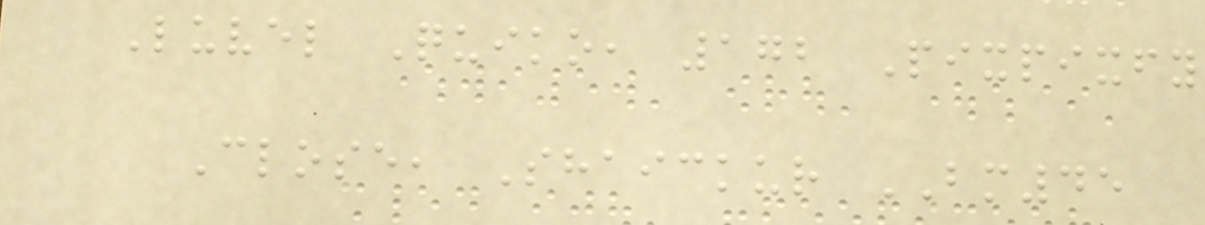Luvel Quiko, 172 Pixpixfy
Close, Shaickur BM45
